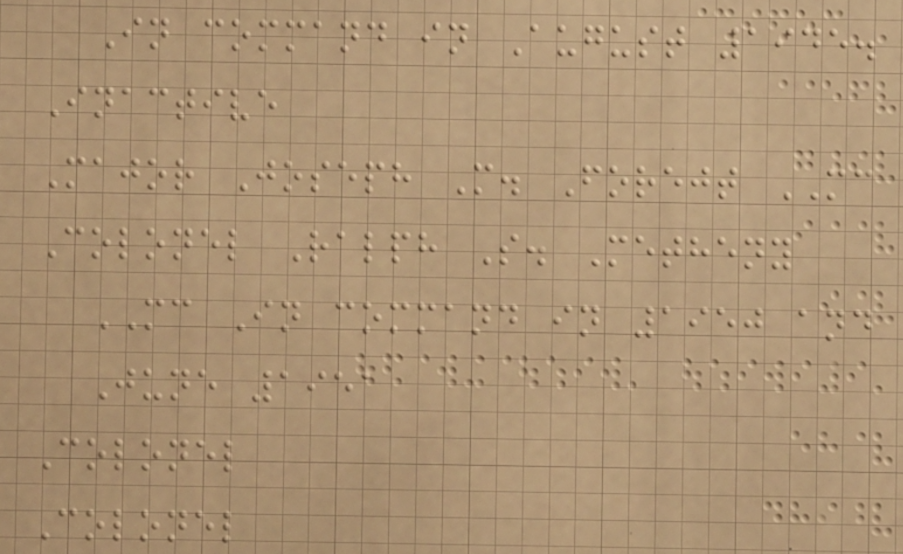In command in August 1945.
Inactive
Major Joseph M. Forejt MC
Colonel Ralph S. Metheny
MC In command in 1950 and
June 1951
Colonel
Colonel
